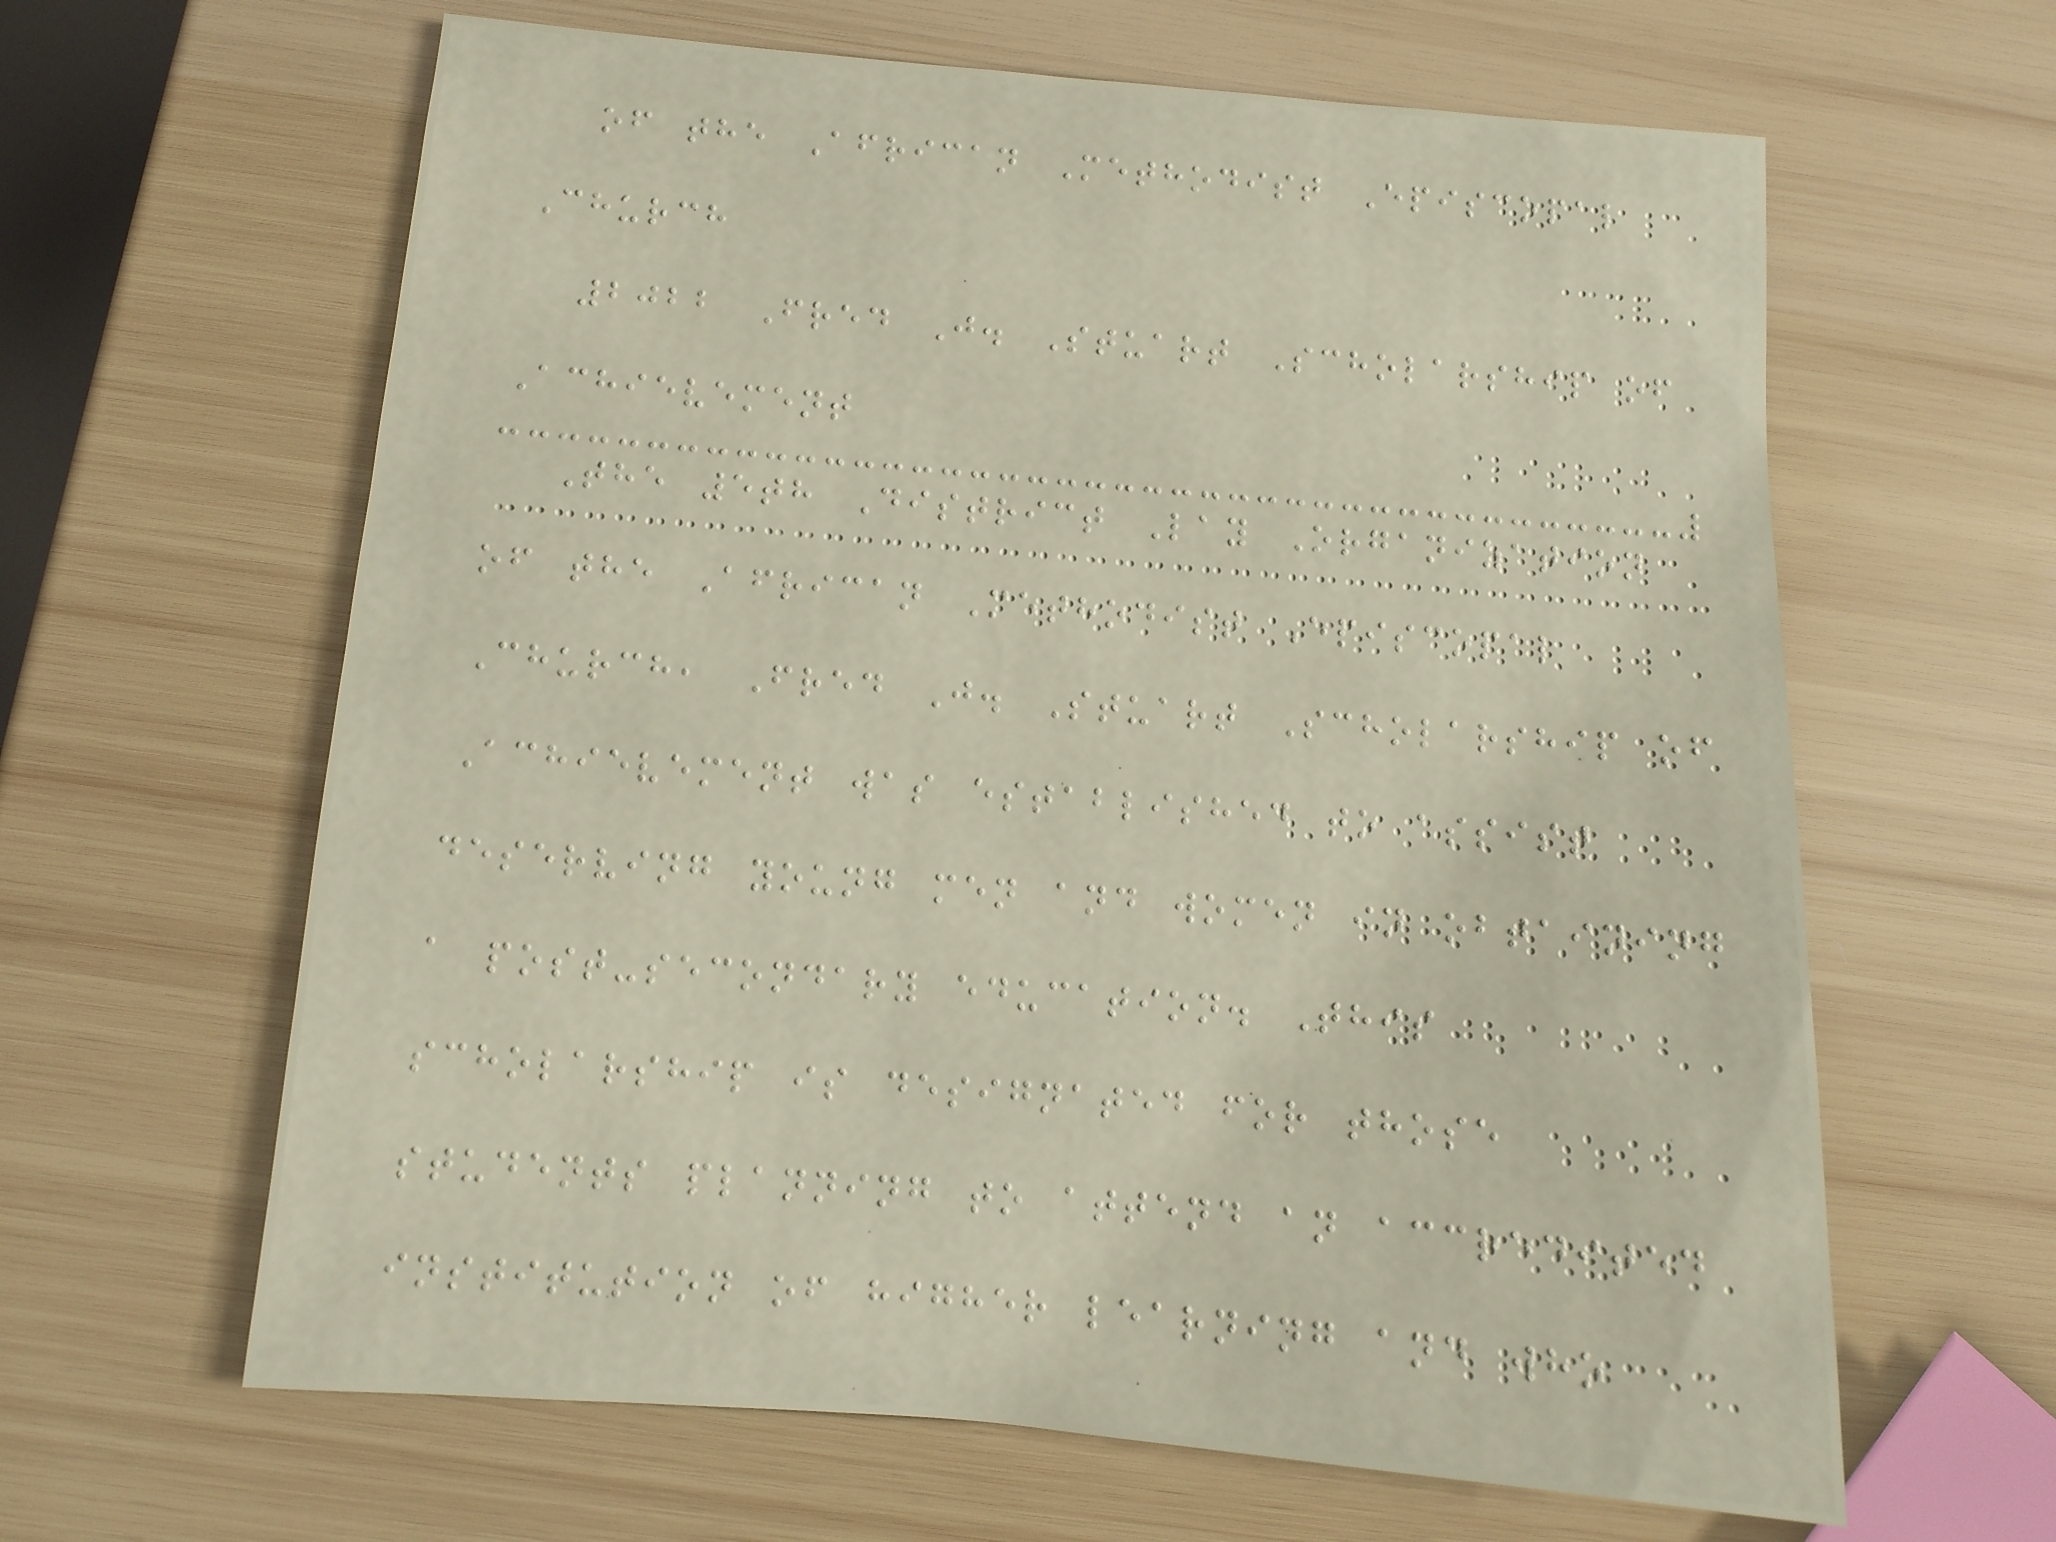of the African Methodist Episcopal
Church
2022 Fred J. Stuart Scholarship of
Achievement
The 5th District Lay Organization
of the African Methodist Episcopal
Church, Fred J. Stuart Scholarship of
Achievement was established to assist
deserving young men and women in obtaining
a post-secondary education. This
scholarship is designated for those
students planning to attend an accredited
institution of higher learning and who
